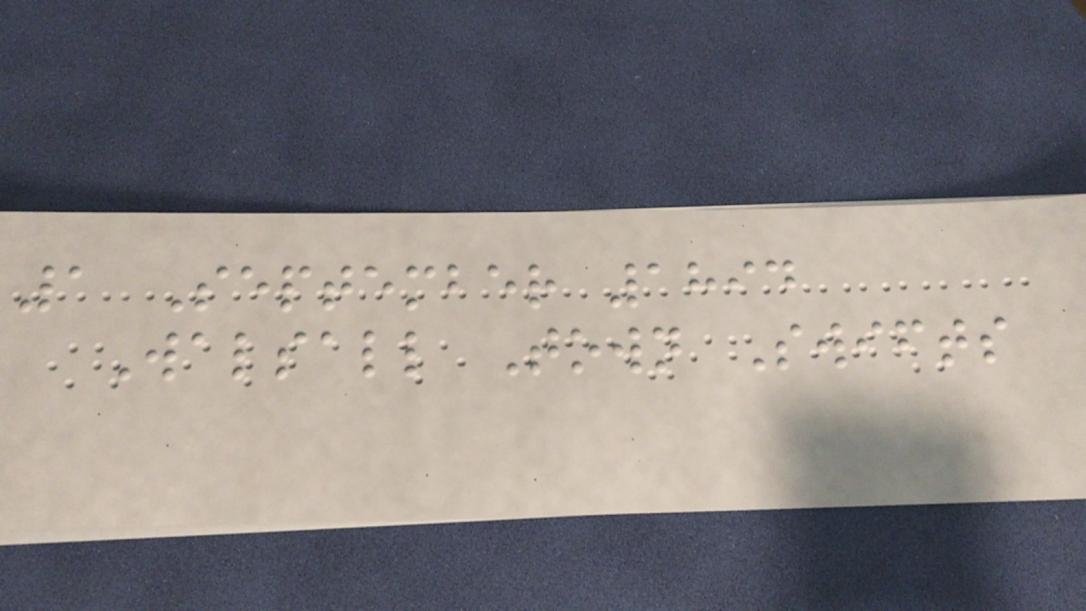1 September 1894
Walsall Town Swifts
